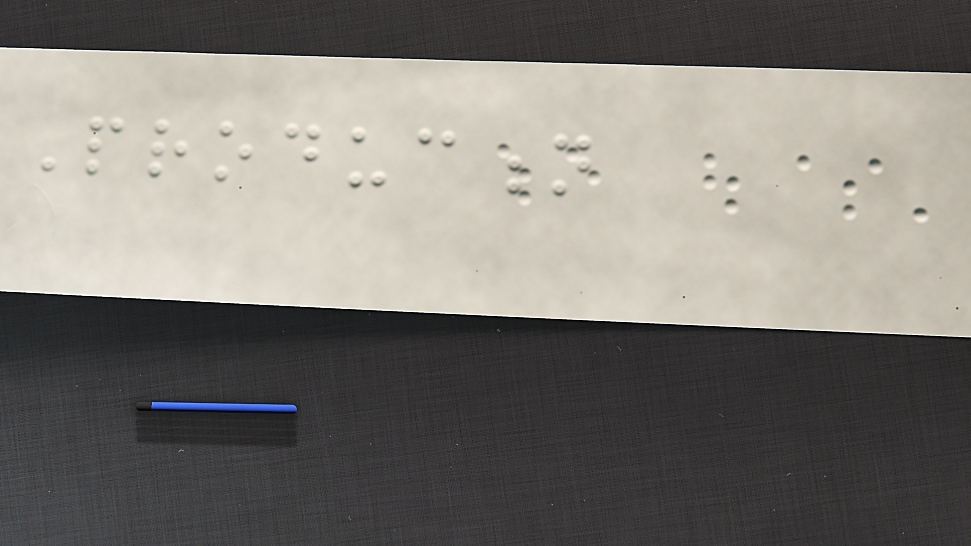Production
